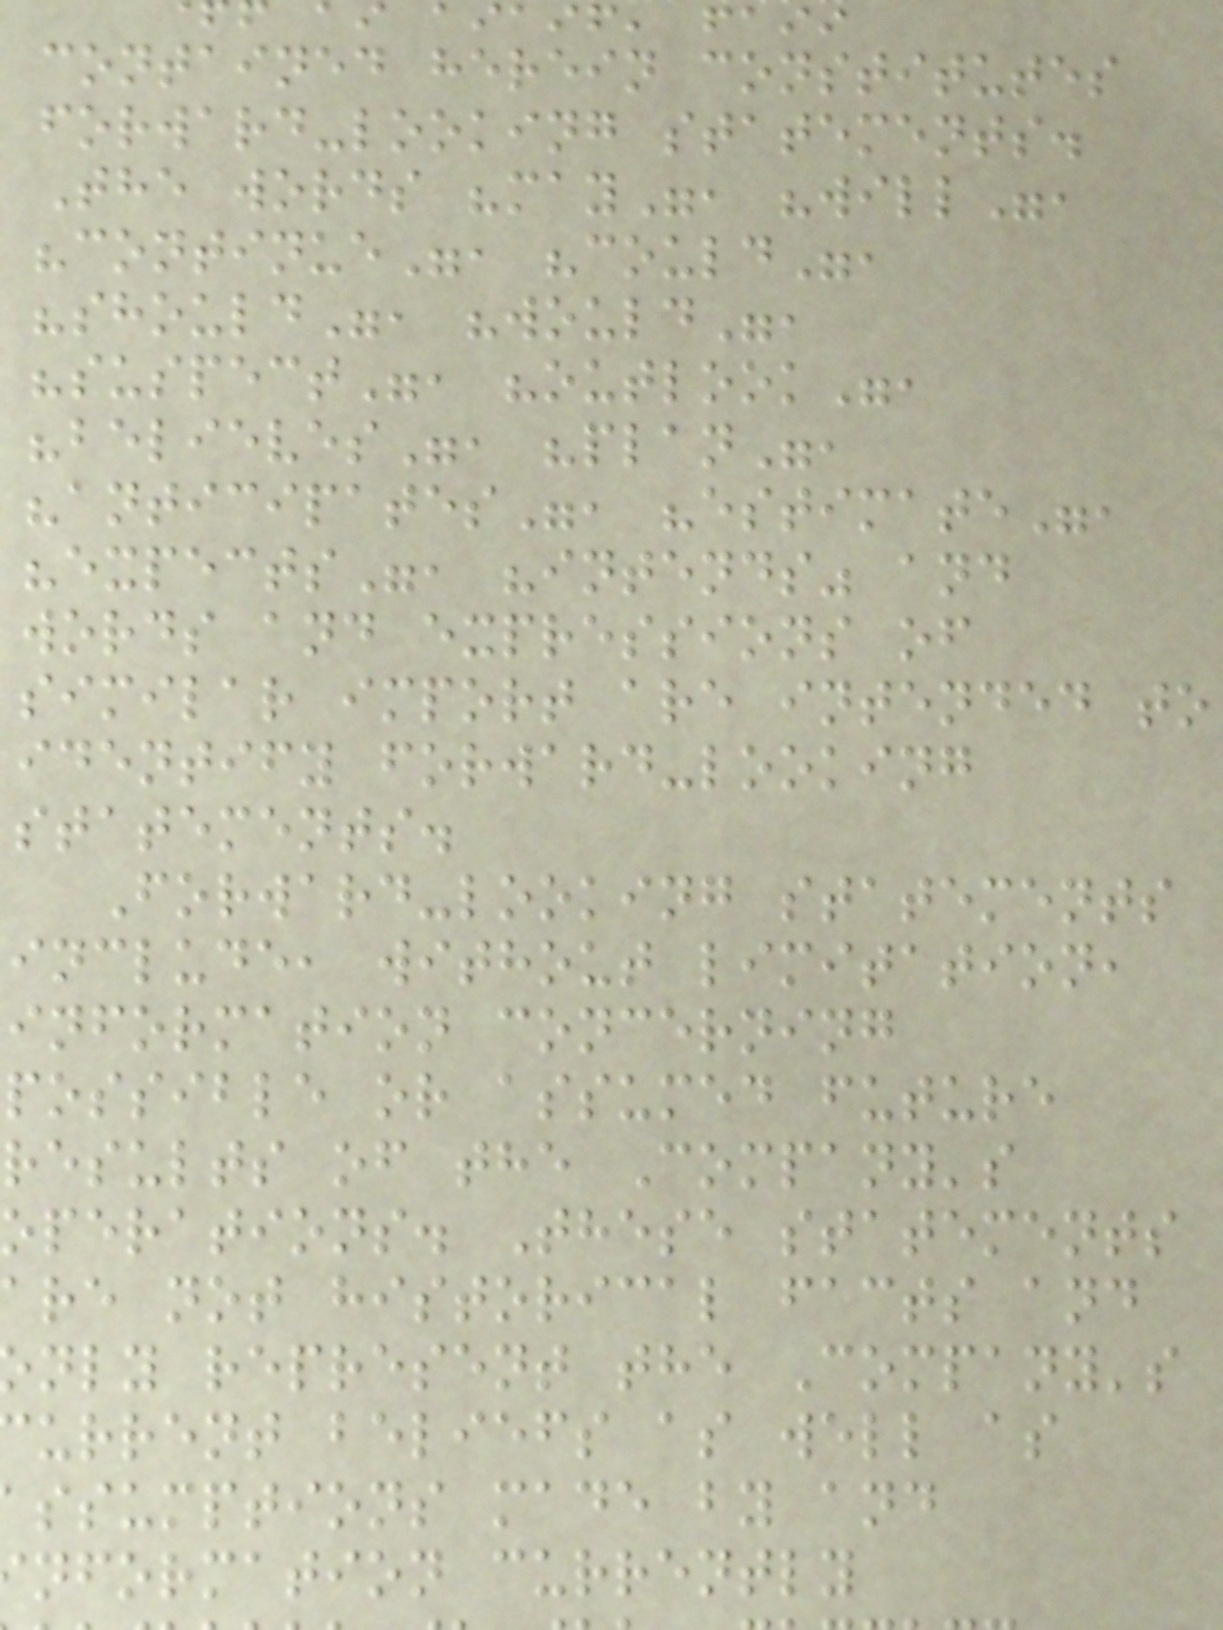contained herein constitutes
forward-looking statements.
The words "may", "will",
"continue", "could",
"should", "would",
"suspect", "outlook",
"believes", "plan",
"anticipates", "estimate",
"expects", "intends" and
words and expressions of
similar import are intended to
identify forward-looking
statements.
Forward-looking statements
include, without limitation,
information concerning
possible or assumed future
results of the Company's
operations. These statements
are not historical facts and
nly represent the Company's
urrent beliefs as well as
ssumptions made by and
nformation currently
